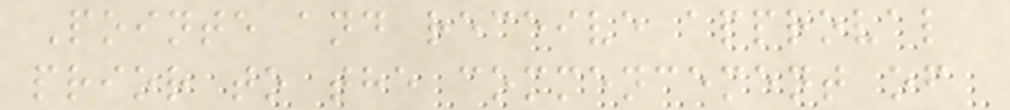Pointe and receive approval
prior to the commencement of
